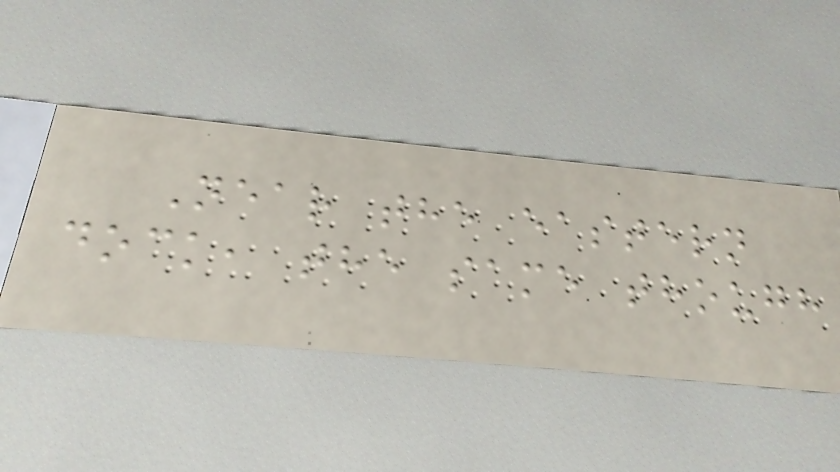Near the eastern
dock, the same though
